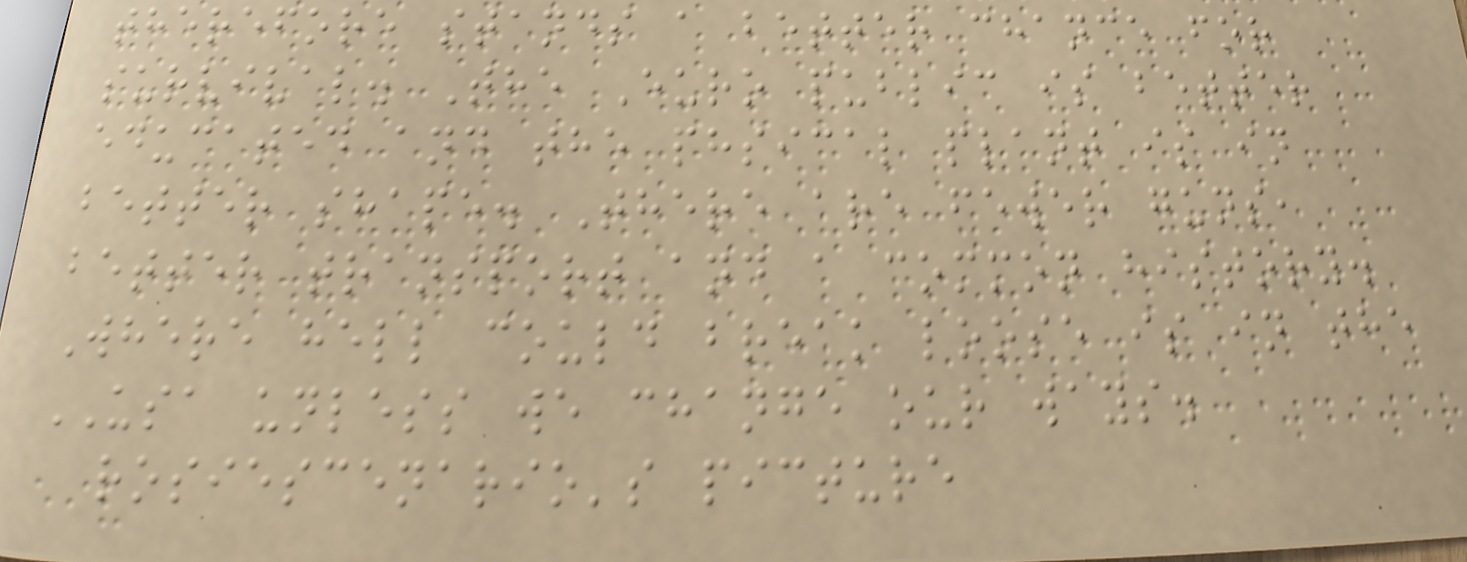therefore stands a better chance for
survival. The Euro public is better
educated and the phsical plant is in
better shape. There are fewer guns,
better transport and a common history.
Where hell could break loose is in the
USA unless we change our ways.
rosiescenario's picture
